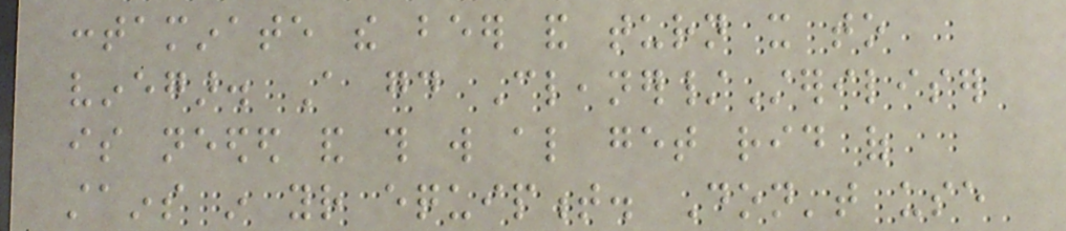contaminate the beer and turn it to
vinegar. A good Cleaner/Steriliser
is needed and this will also get rid of
stains in your equipment. Don't use
